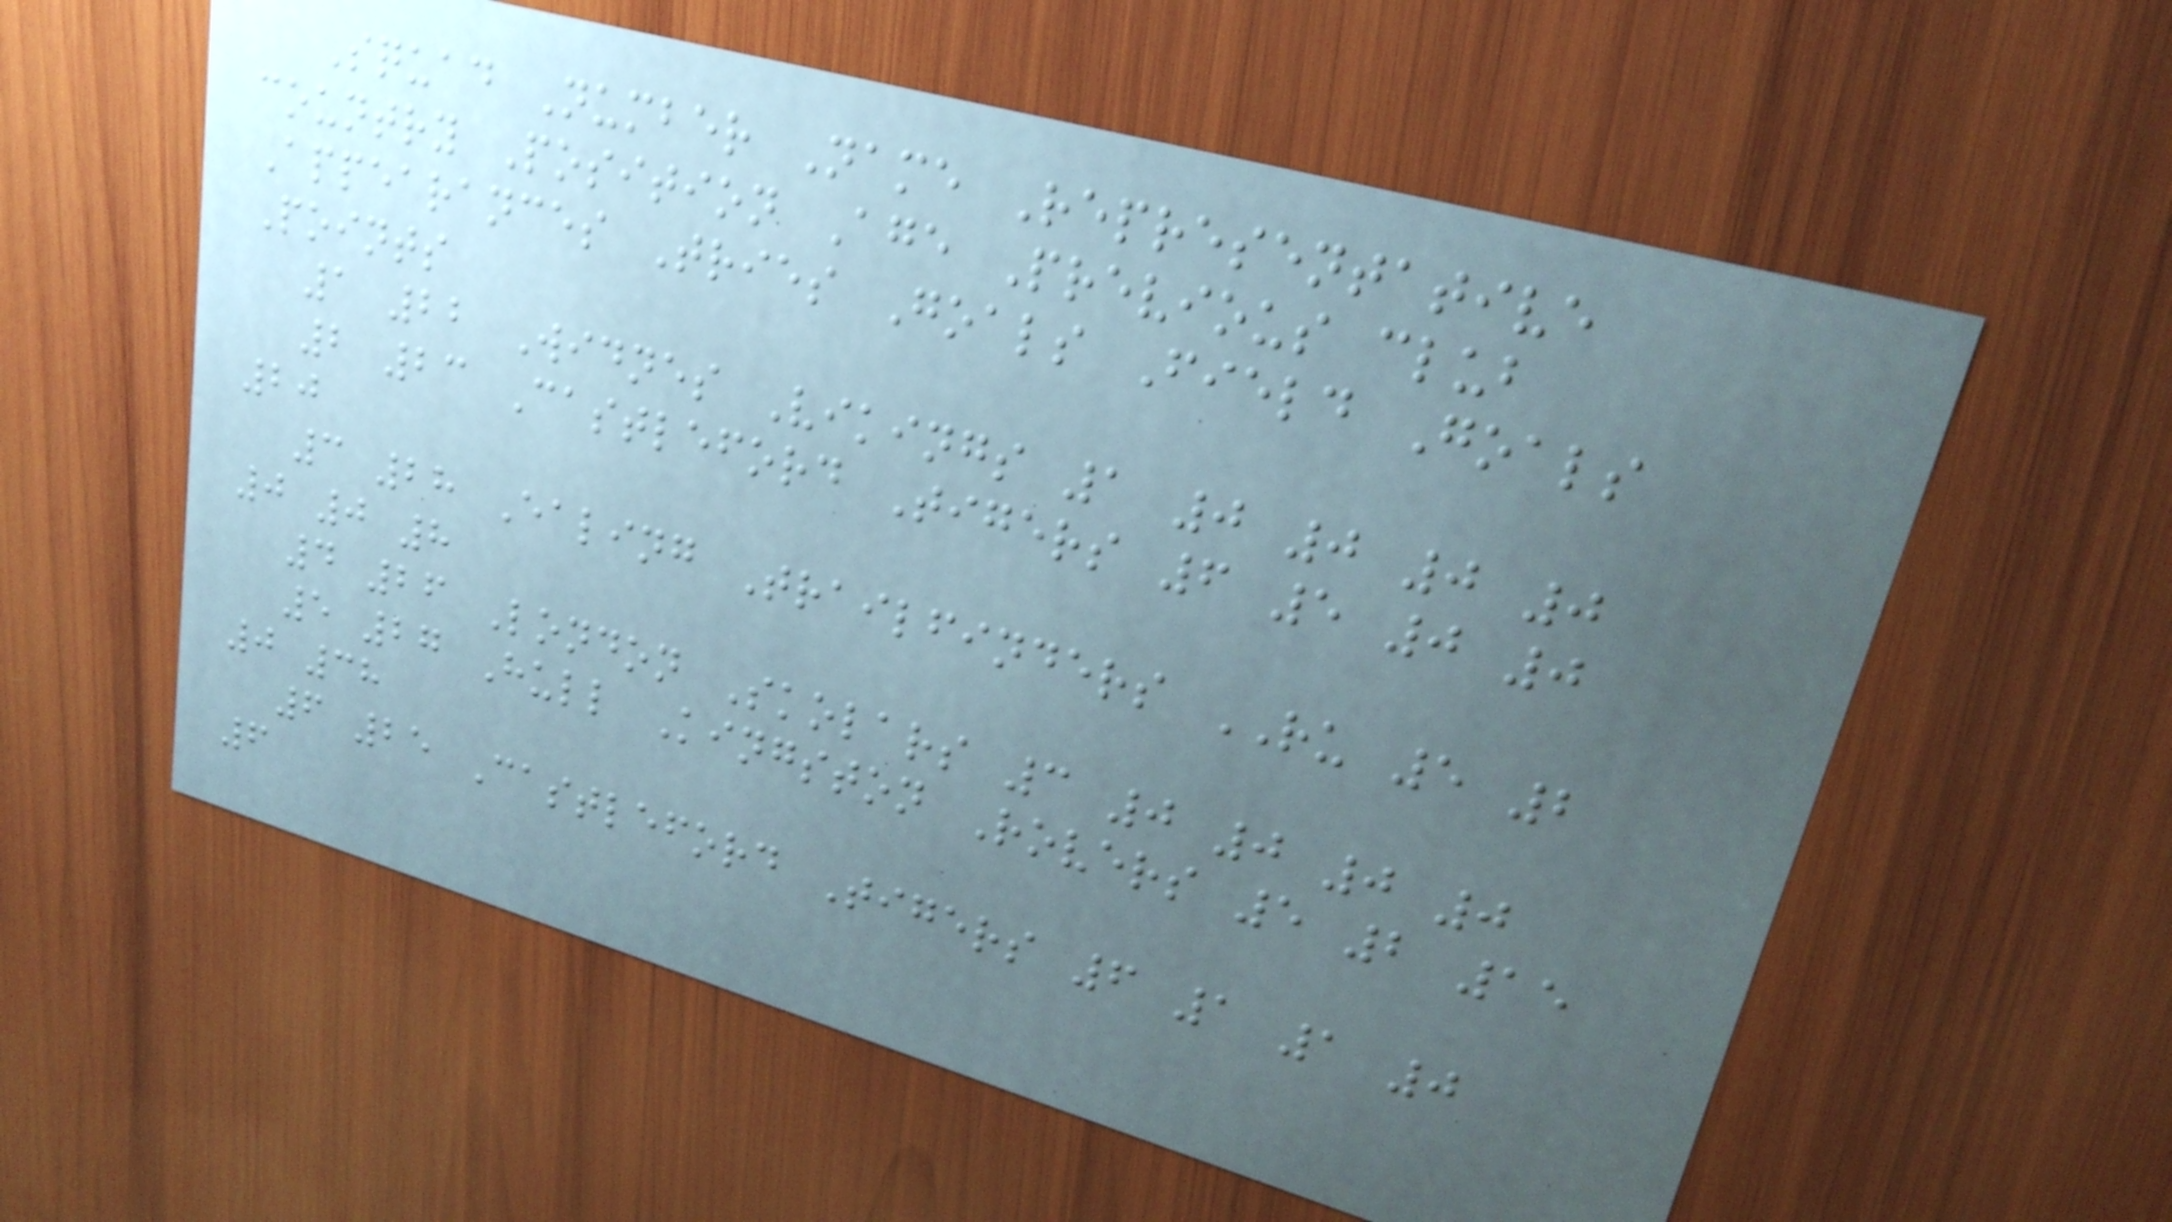Squad Number Name Representative
country Position Age Previous club
Appearances Tries Goals Field Goals
Points
1 22 Widnes Vikings 1 0 0 0 0
2 23 Castleford Tigers 6 5 0 0
20
3 28 Ealing Trailfinders RU 5 2
0 0 8
4 26 London Skolars 3 0 0 0 0
5 27 Hull Kingston Rovers 5 2 15
0 38
6 25 Castleford Tigers 6 1 1 0
6
